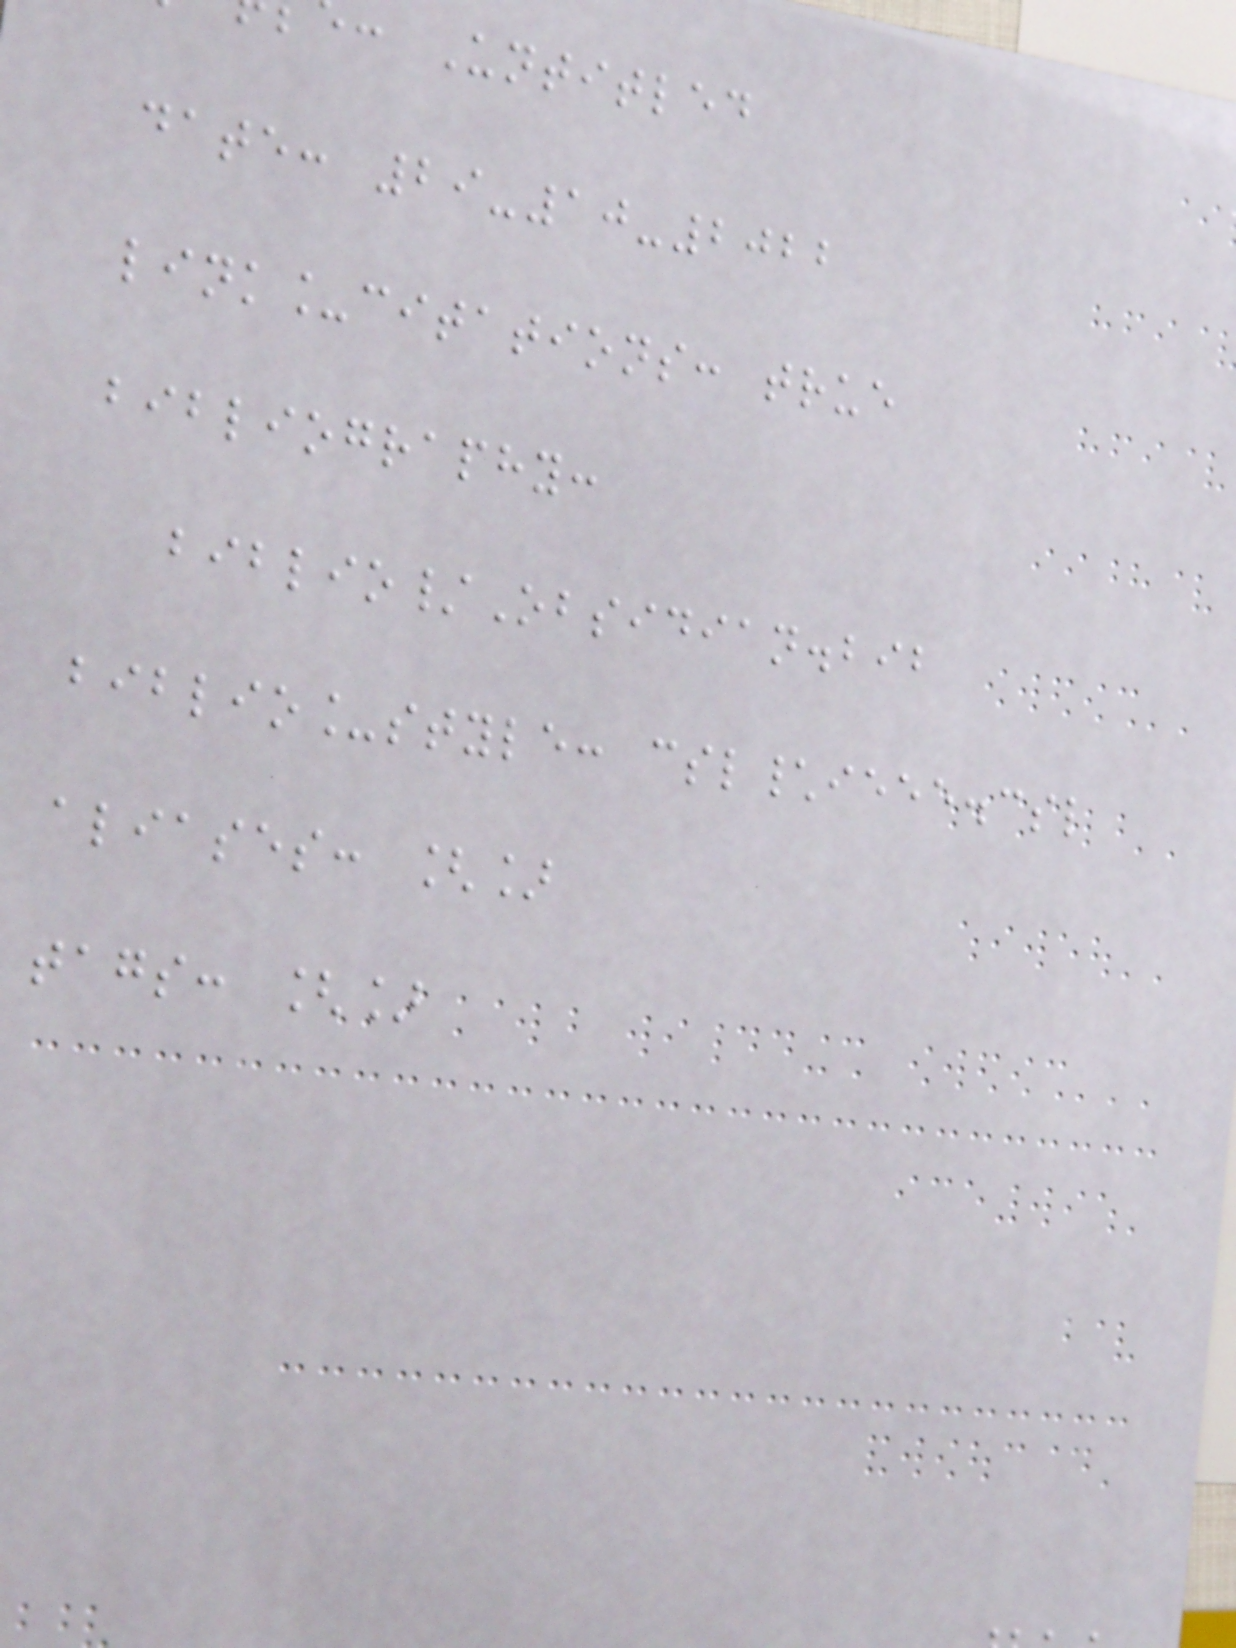: Untitled
date: 29-10-2022
link_citations: true
bibliography:
biblio/Obsidian.bib
biblio_style: csl\ieee.csl
aliases: []
tags: []
